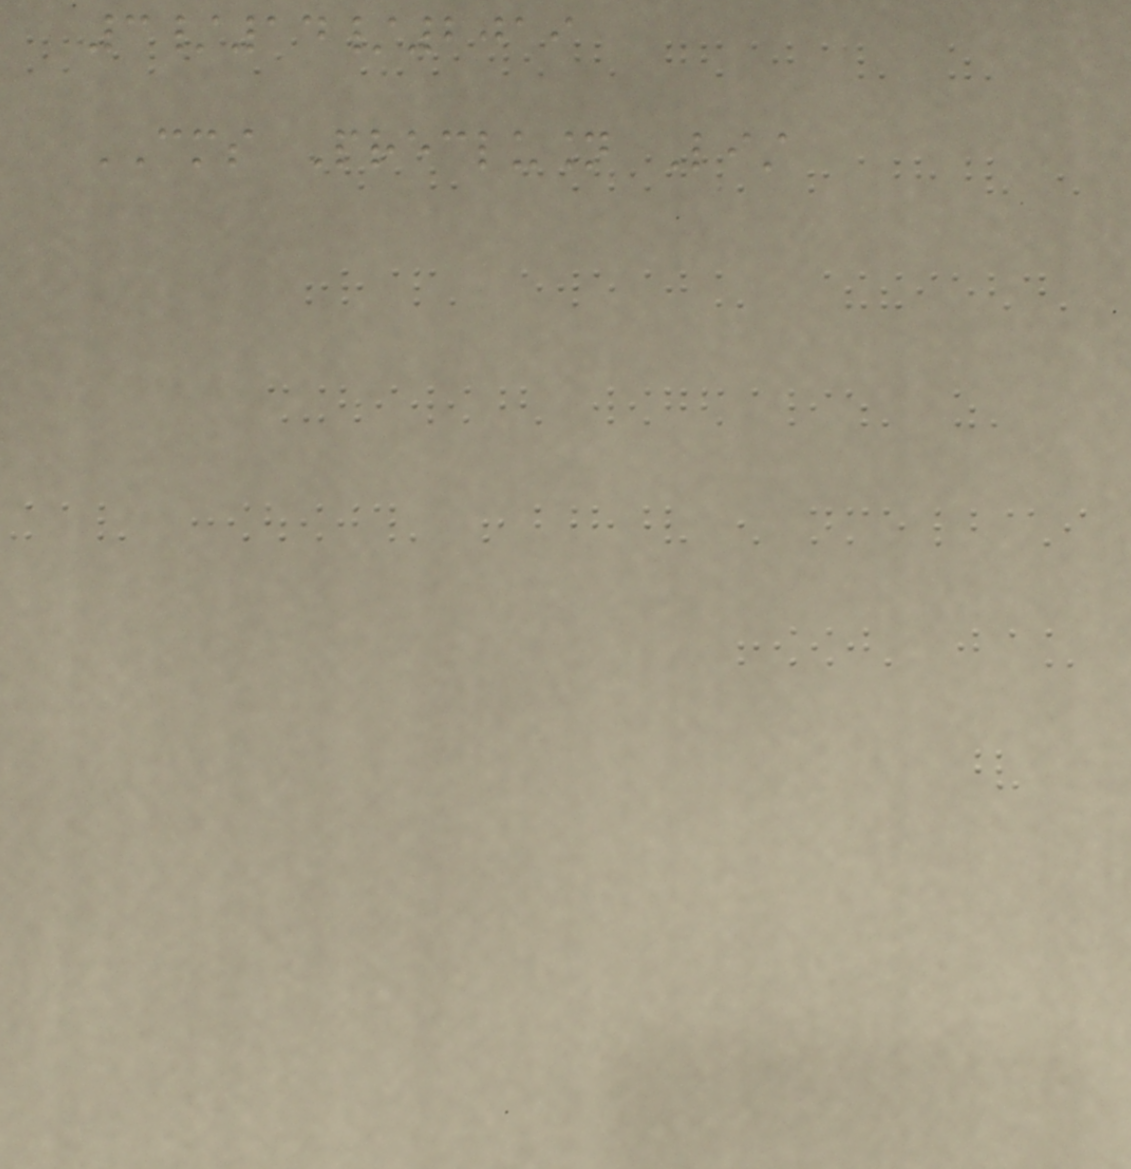3/14/2019
CMS Preclusion List
